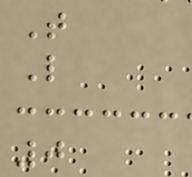T
L
0
